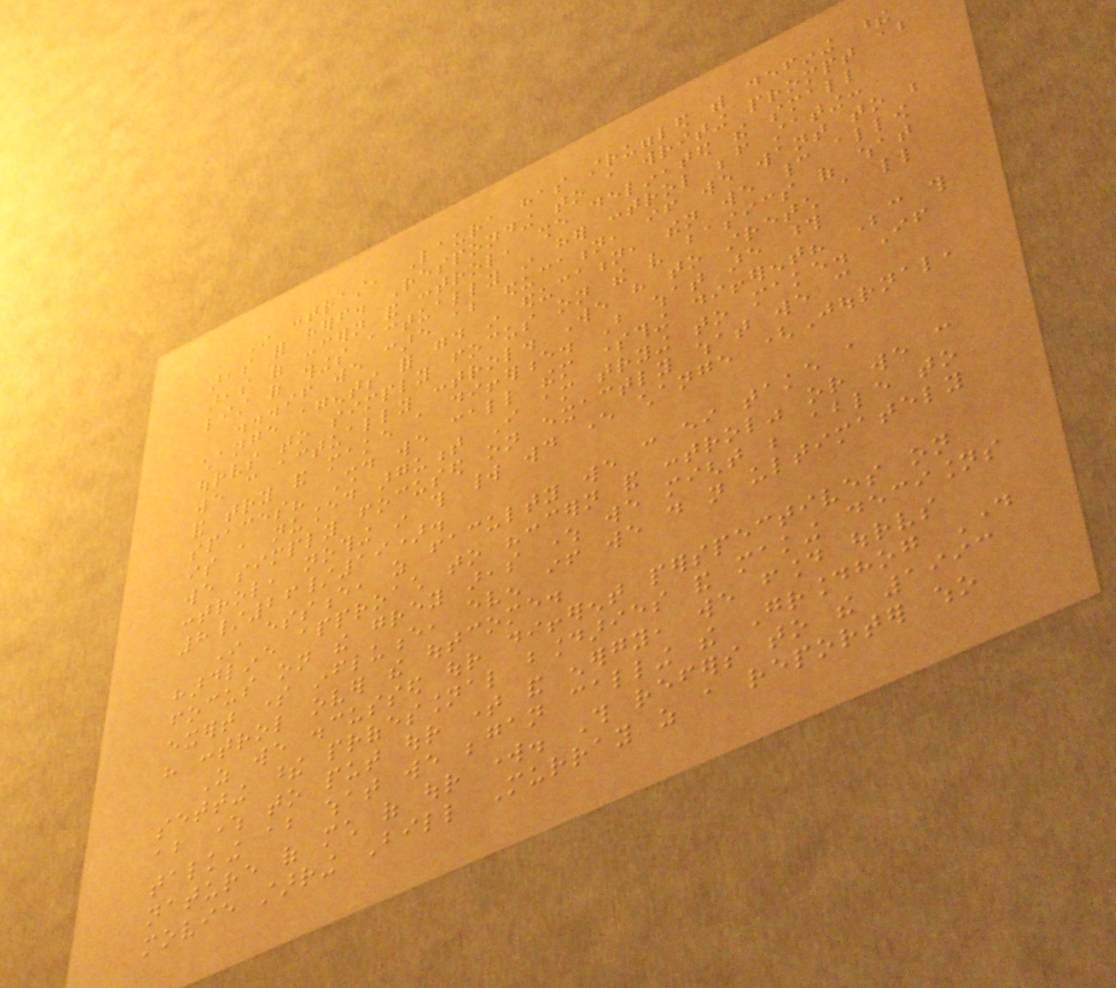In contrast, Laura has struggled with defining these
areas for herself. Responding to a writing prompt about
areas of concern and control, she delineated the small
list of things actually in her control before stating:
...if we care about education, if we want to be
change agents for good in education, then we cannot allow
ourselves to simply focus on the very basics of what
we can actually control. We have to stretch a little
and try and make a difference. But what are those
spaces? Should we call them something different? Because this
is a nuanced argument I am trying to make. If
we simply focused on exactly what we can
control, nothing in this world would ever change (Journal,
8/26/19).
In essence, as faculty we can either take a
hardline approach to "concern and control" or we can
focus on the grey areas where we might be able to
exert some influence, even if we do not ultimately
have control over the outcome.
As we discussed our different perspectives on
setting these professional boundaries and making decisions
about where to put our time and energy, we found ourselves
talking about what we began calling the Groundhog Day
nature of much of our work. This refers to the 1993
movie starring Bill Murray as a reporter who
